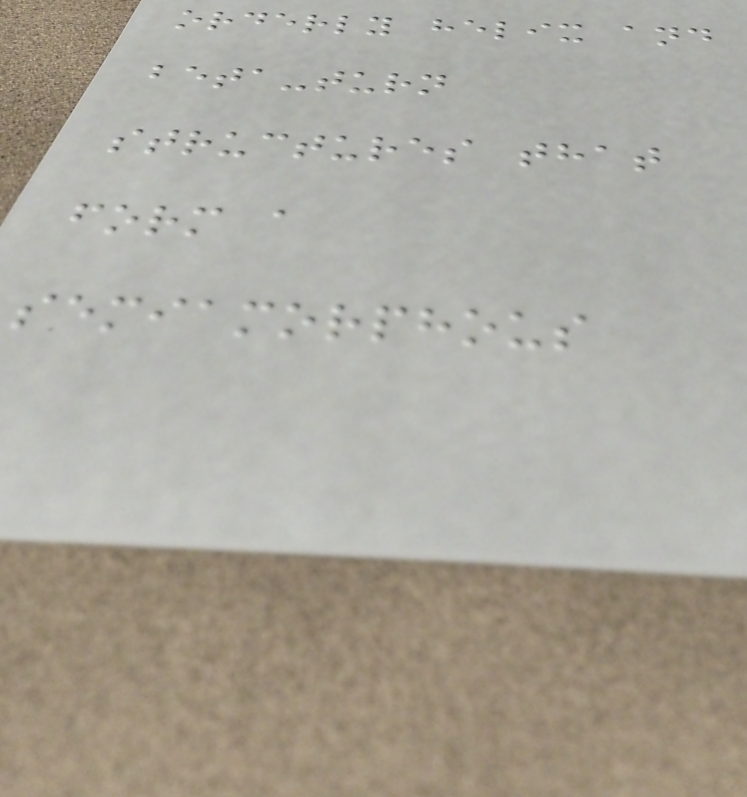orderly helix and
beta-turn
structures that
form a
semiamorphous
